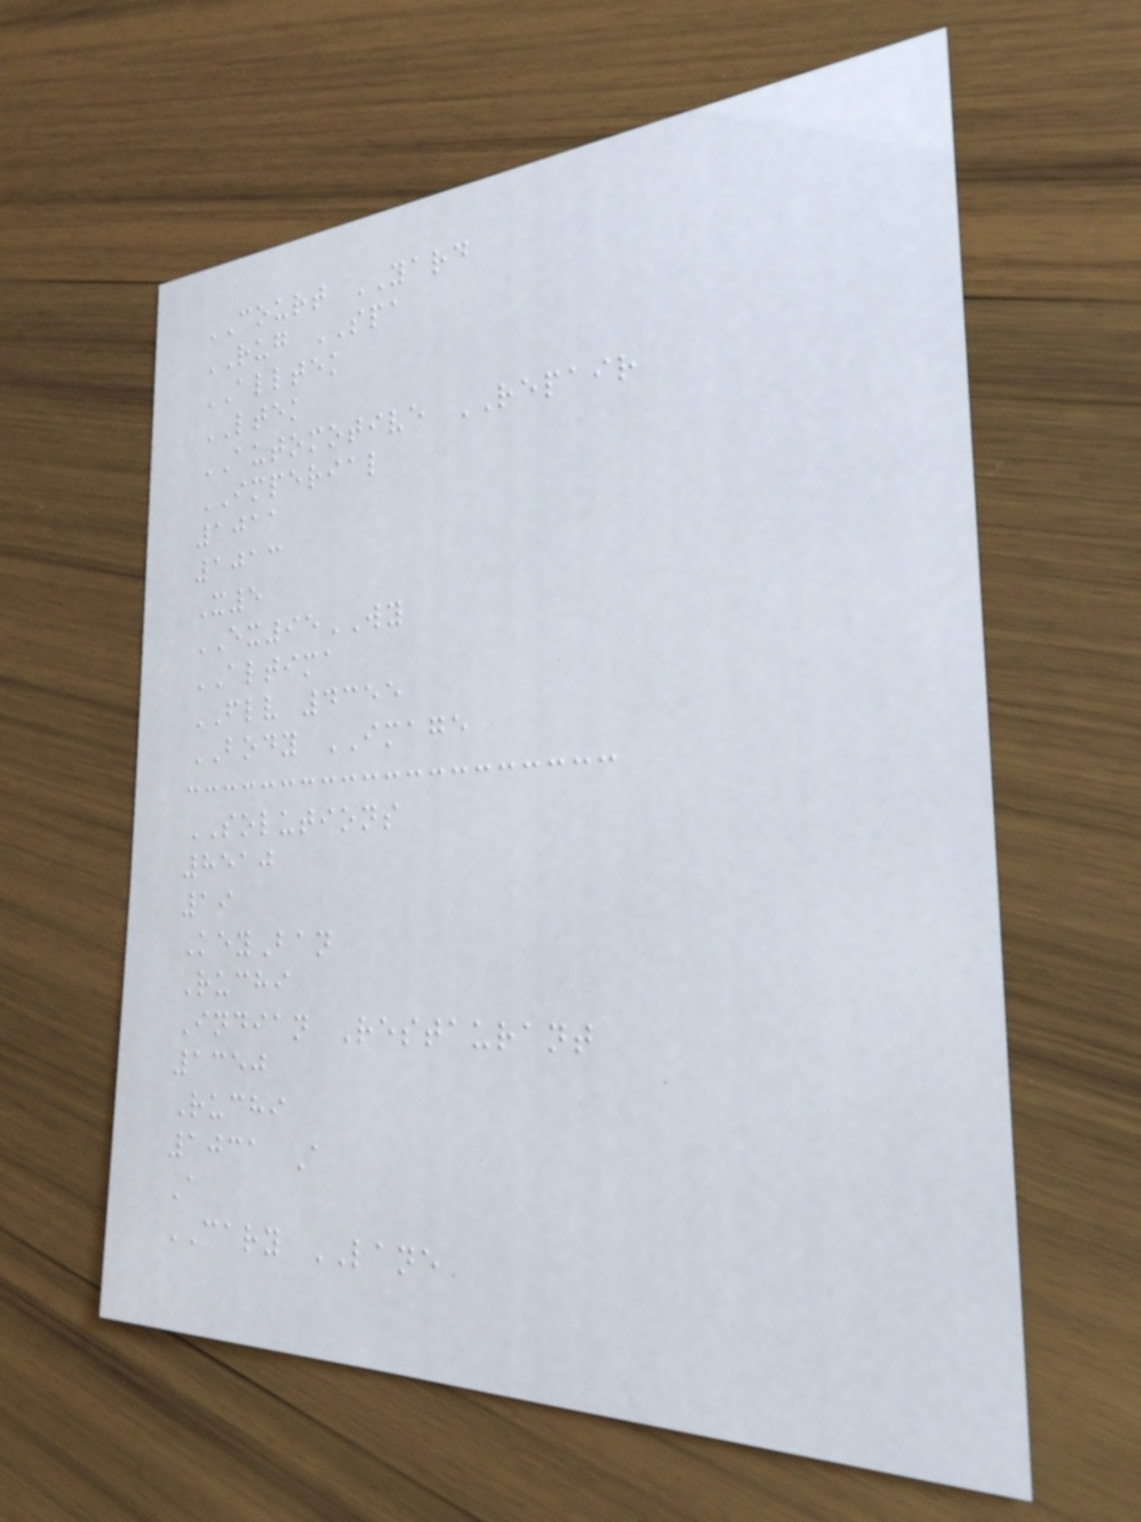COURT YARD
RUG SPA
ALLTEK
LTEK
AUTOMOTIVE REPAIR
IMPERIAL
1011
1013
X5
EX95WY
ALTIMA
FLV 4355
BODY IMAGE
SOLUTIONS
8510
19
KeyBan
Ruchi
Indian Restaurant
1350
Ruchi
1031 A
A
CARY LANE
